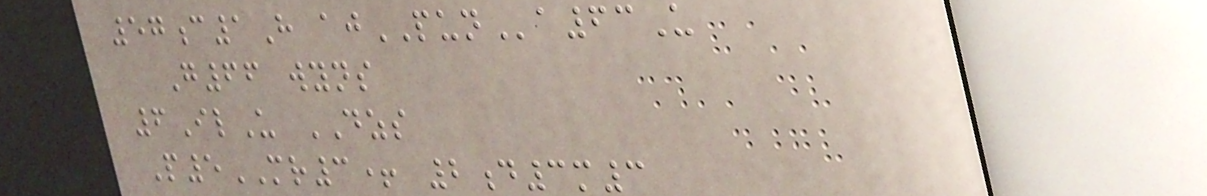57c1H ajPUNa63U
G66 wyns
6IlU DZS
P5MR3+ 2d3m3
